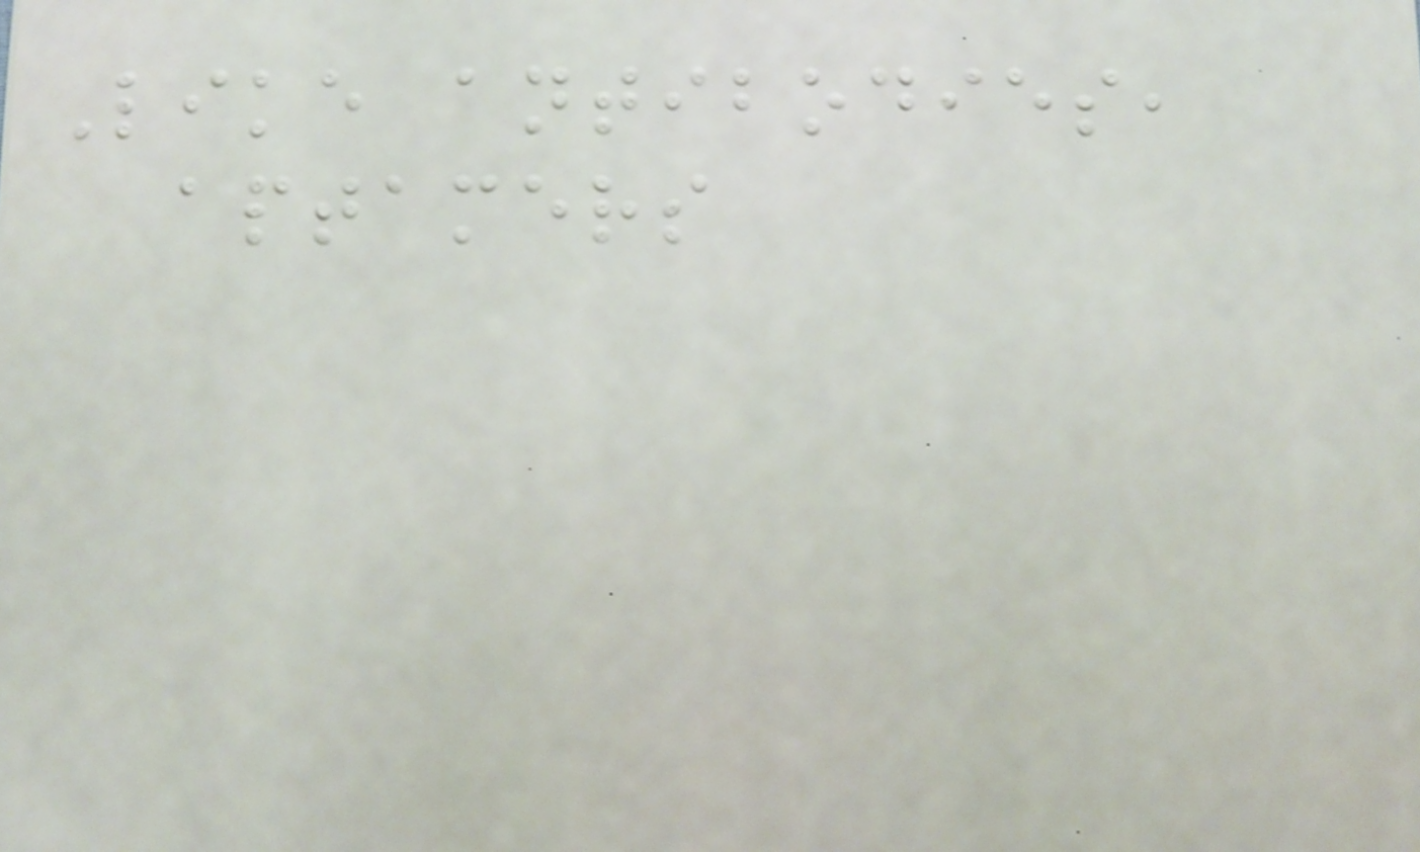Like antibodies,
aptamers
